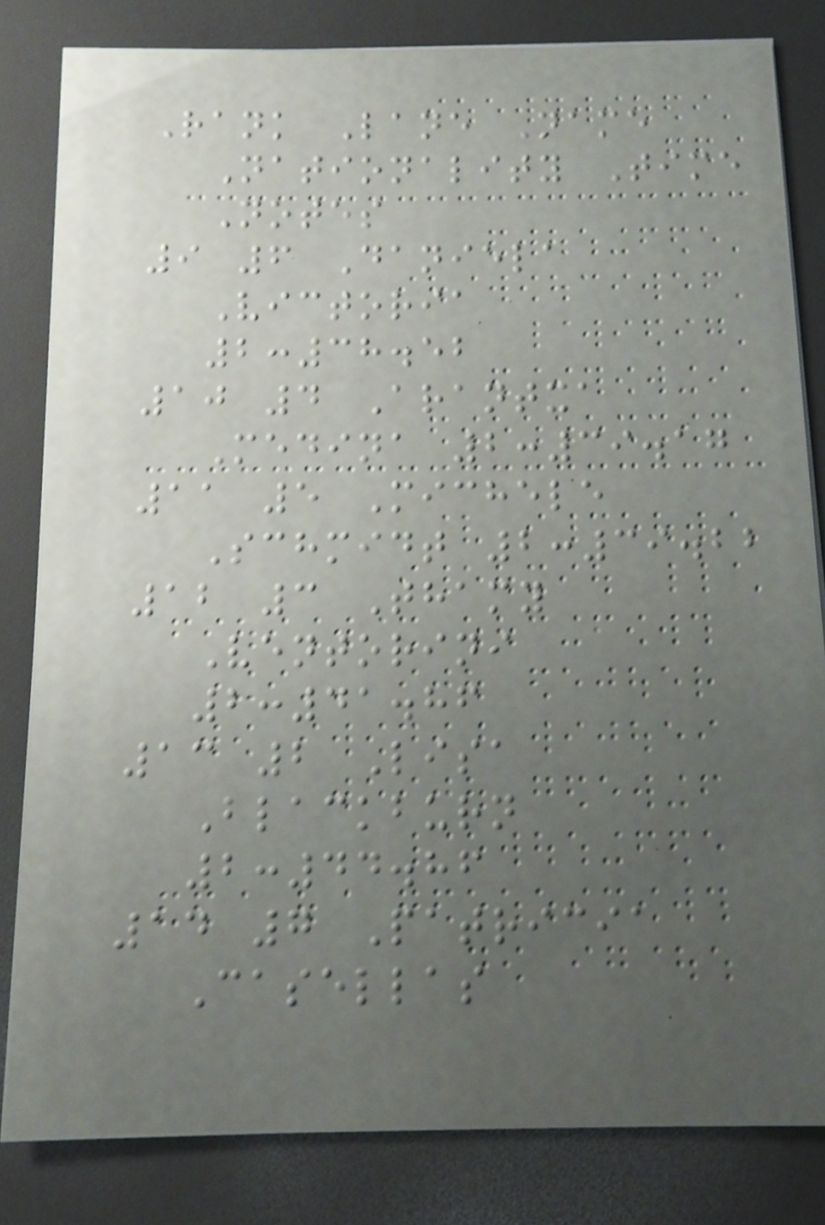Rank Lane Name
Nationality Time
Notes
9 6 Daniela
Victoria
2:38.52
10 4 Arantxa
Medina 2:39.17
11 5 Michele
Schmidt 2:39.22
12 3 Thamy
Ventorini
2:41.86
13 2 Lisa
Blackburn
2:44.86
14 7 Patricia
Casellas
